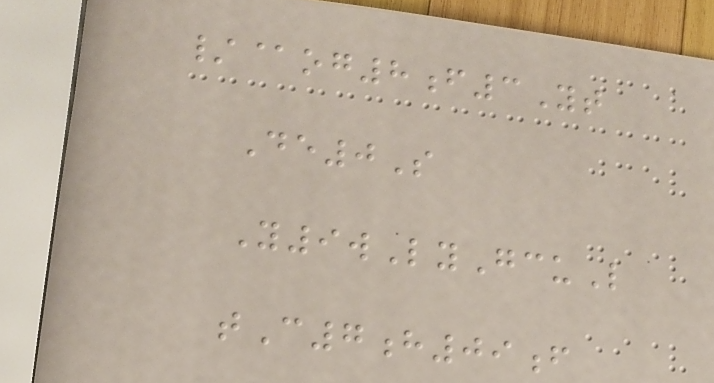/@og8f3Yt
De0S
Y9wLyGcuL
tC7h09f
